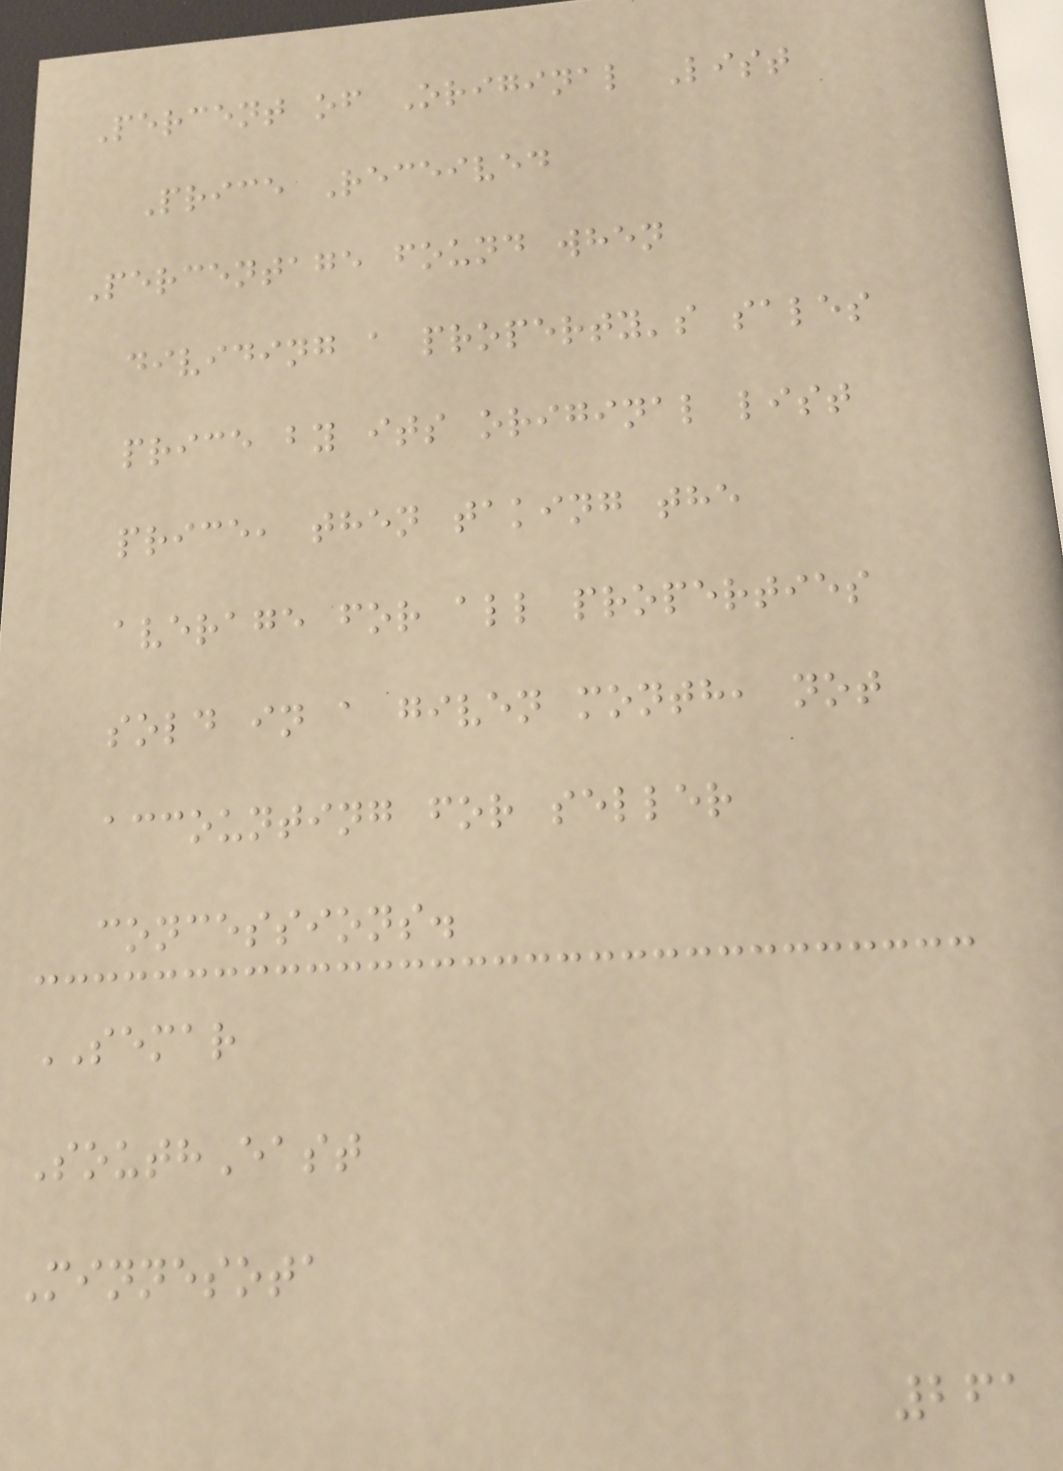Percent of Original List
Price Received
Percentage found when
dividing a property's sales
price by its original list
price, then taking the
average for all properties
sold in a given month, not
accounting for seller
concessions.
SEMAR
SouthEast
Minnesota
261
